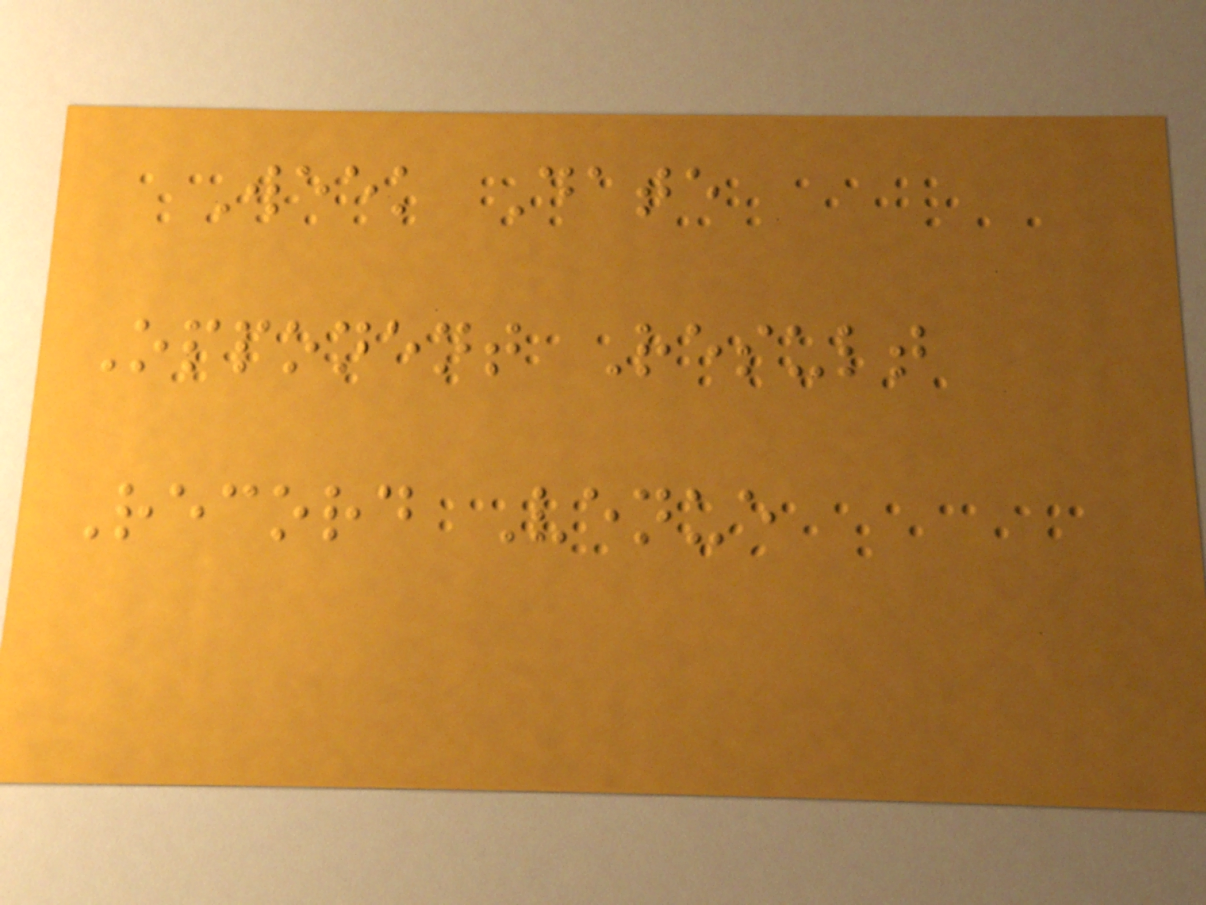Week Date
Opponent Result
Record Venue
